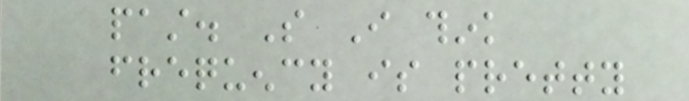past. So I think
frequency is pretty
